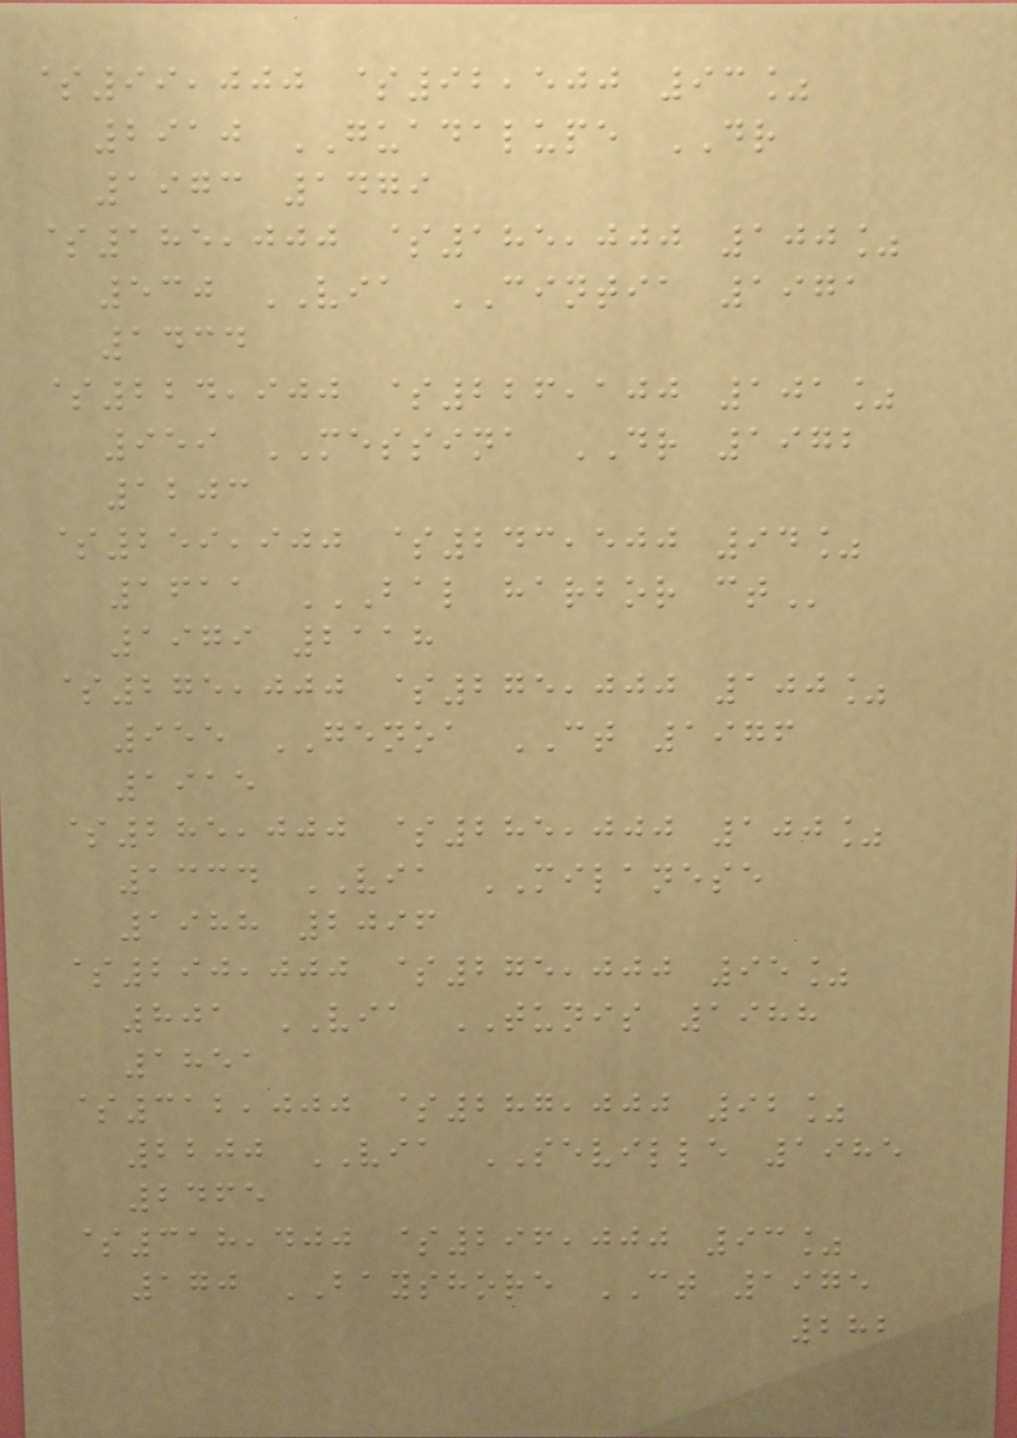$99,000 $92,500 93%
2910 GUADALUPE DR
1973 1479
$185,000 $185,000 100%
530 VIA CINTIA 1971
1434
$224,900 $226,100 101%
959 MESSINA DR 1972
1203
$259,900 $243,500 94%
1611 BAL HARBOR CT
1979 2118
$275,000 $275,000 100%
955 GENOA CT 1976
1915
$285,000 $285,000 100%
1334 VIA MILANESE
1988 2096
$290,000 $275,000 95%
801 VIA TUNIS 1988
1851
$312,000 $287,000 92%
2200 VIA SEVILLE 1985
2465
$318,400 $296,000 93%
170 BAYSHORE CT 1975
282
